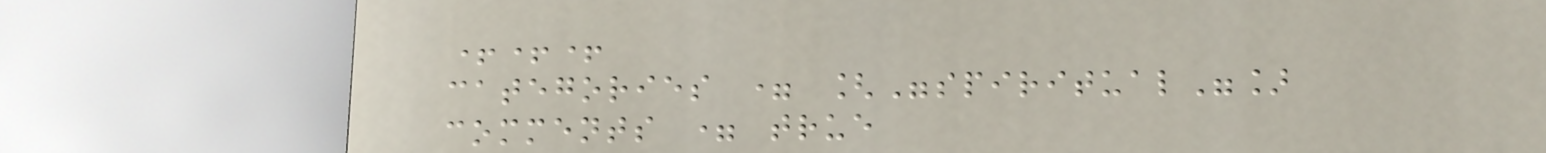+++
categories = ["spiritual"]
comments = true
